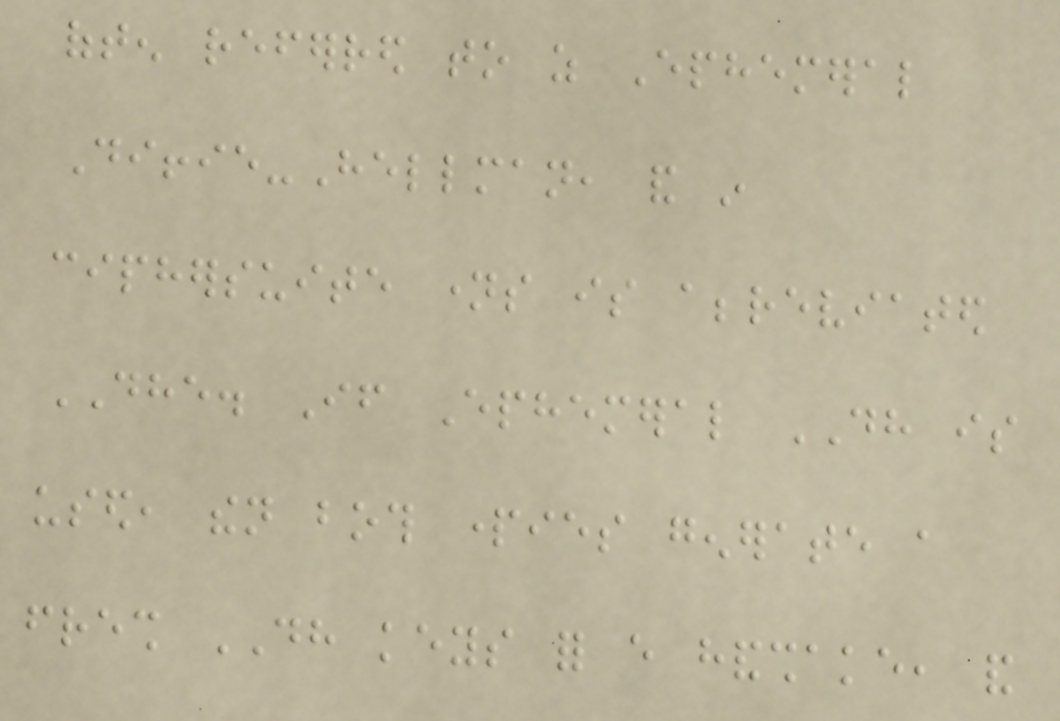often referred to as Ephemeral
Diffie-Hellman, and in
ciphersuite names is abbreviated
DHE. If Ephemeral DH is
used, then both parties generate a
fresh DH keys for every handshake, and
